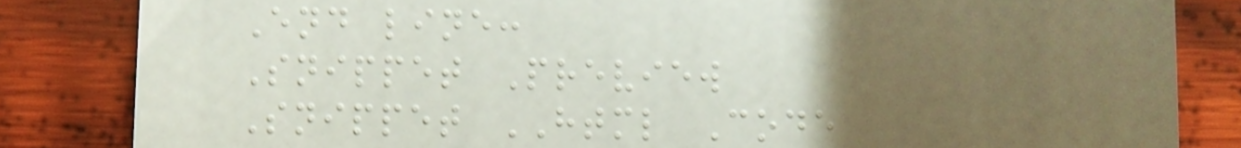End line:
Snippet Preview
Snippet HTML Code
